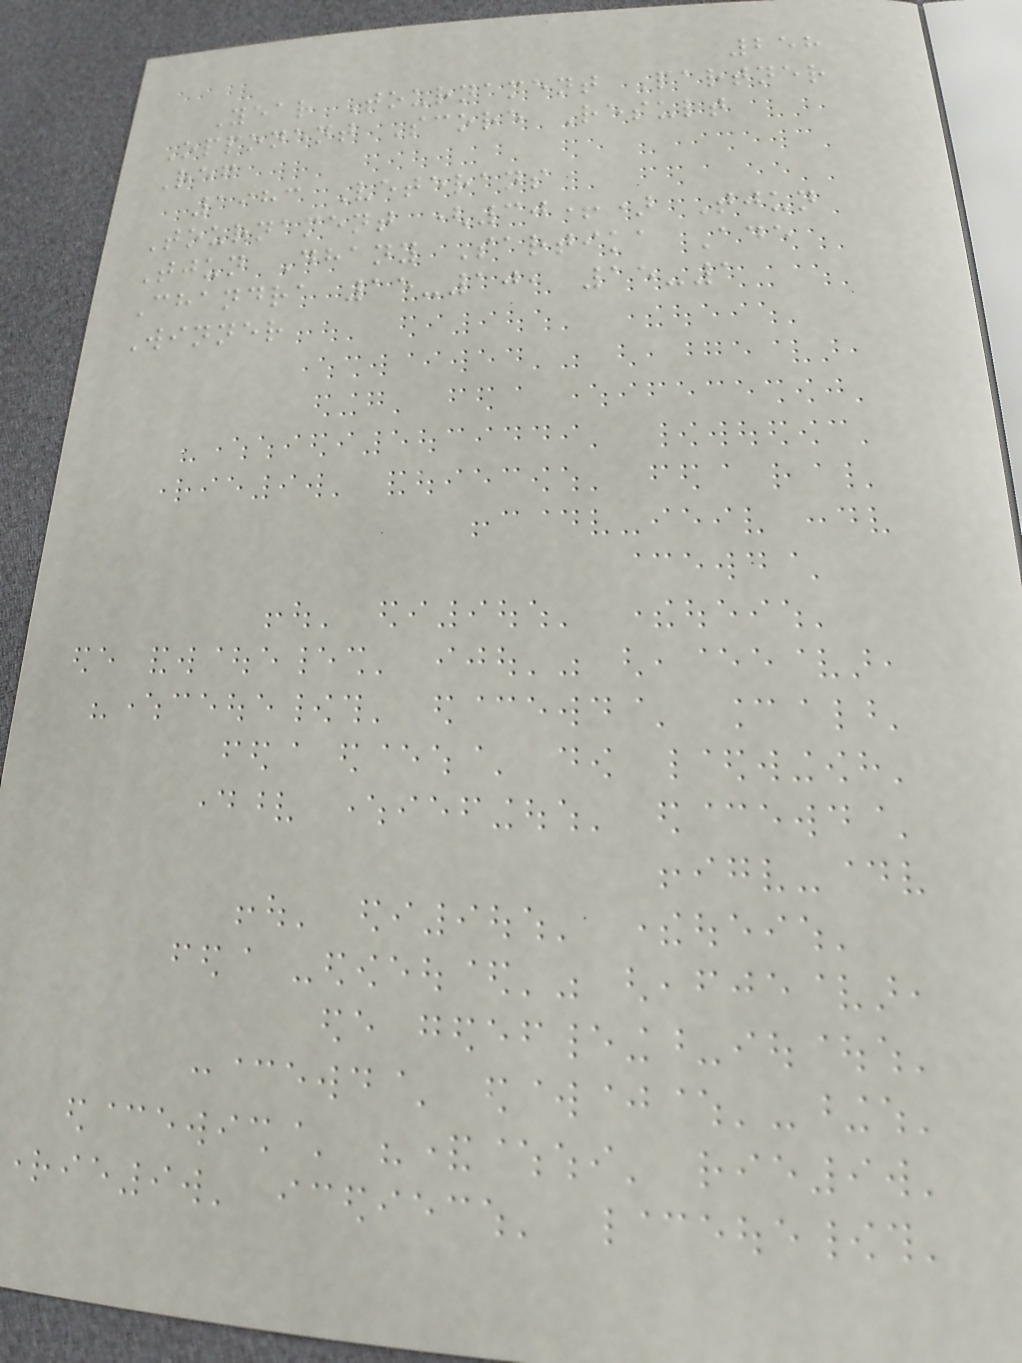258
Year Tournament Partner
Opponent Score Result
Ref
1983 Veterans
Tournament (30+) Tjun
Tjun Dhany Sartika Ade
Chandra 15-10, 15-1
Winner
